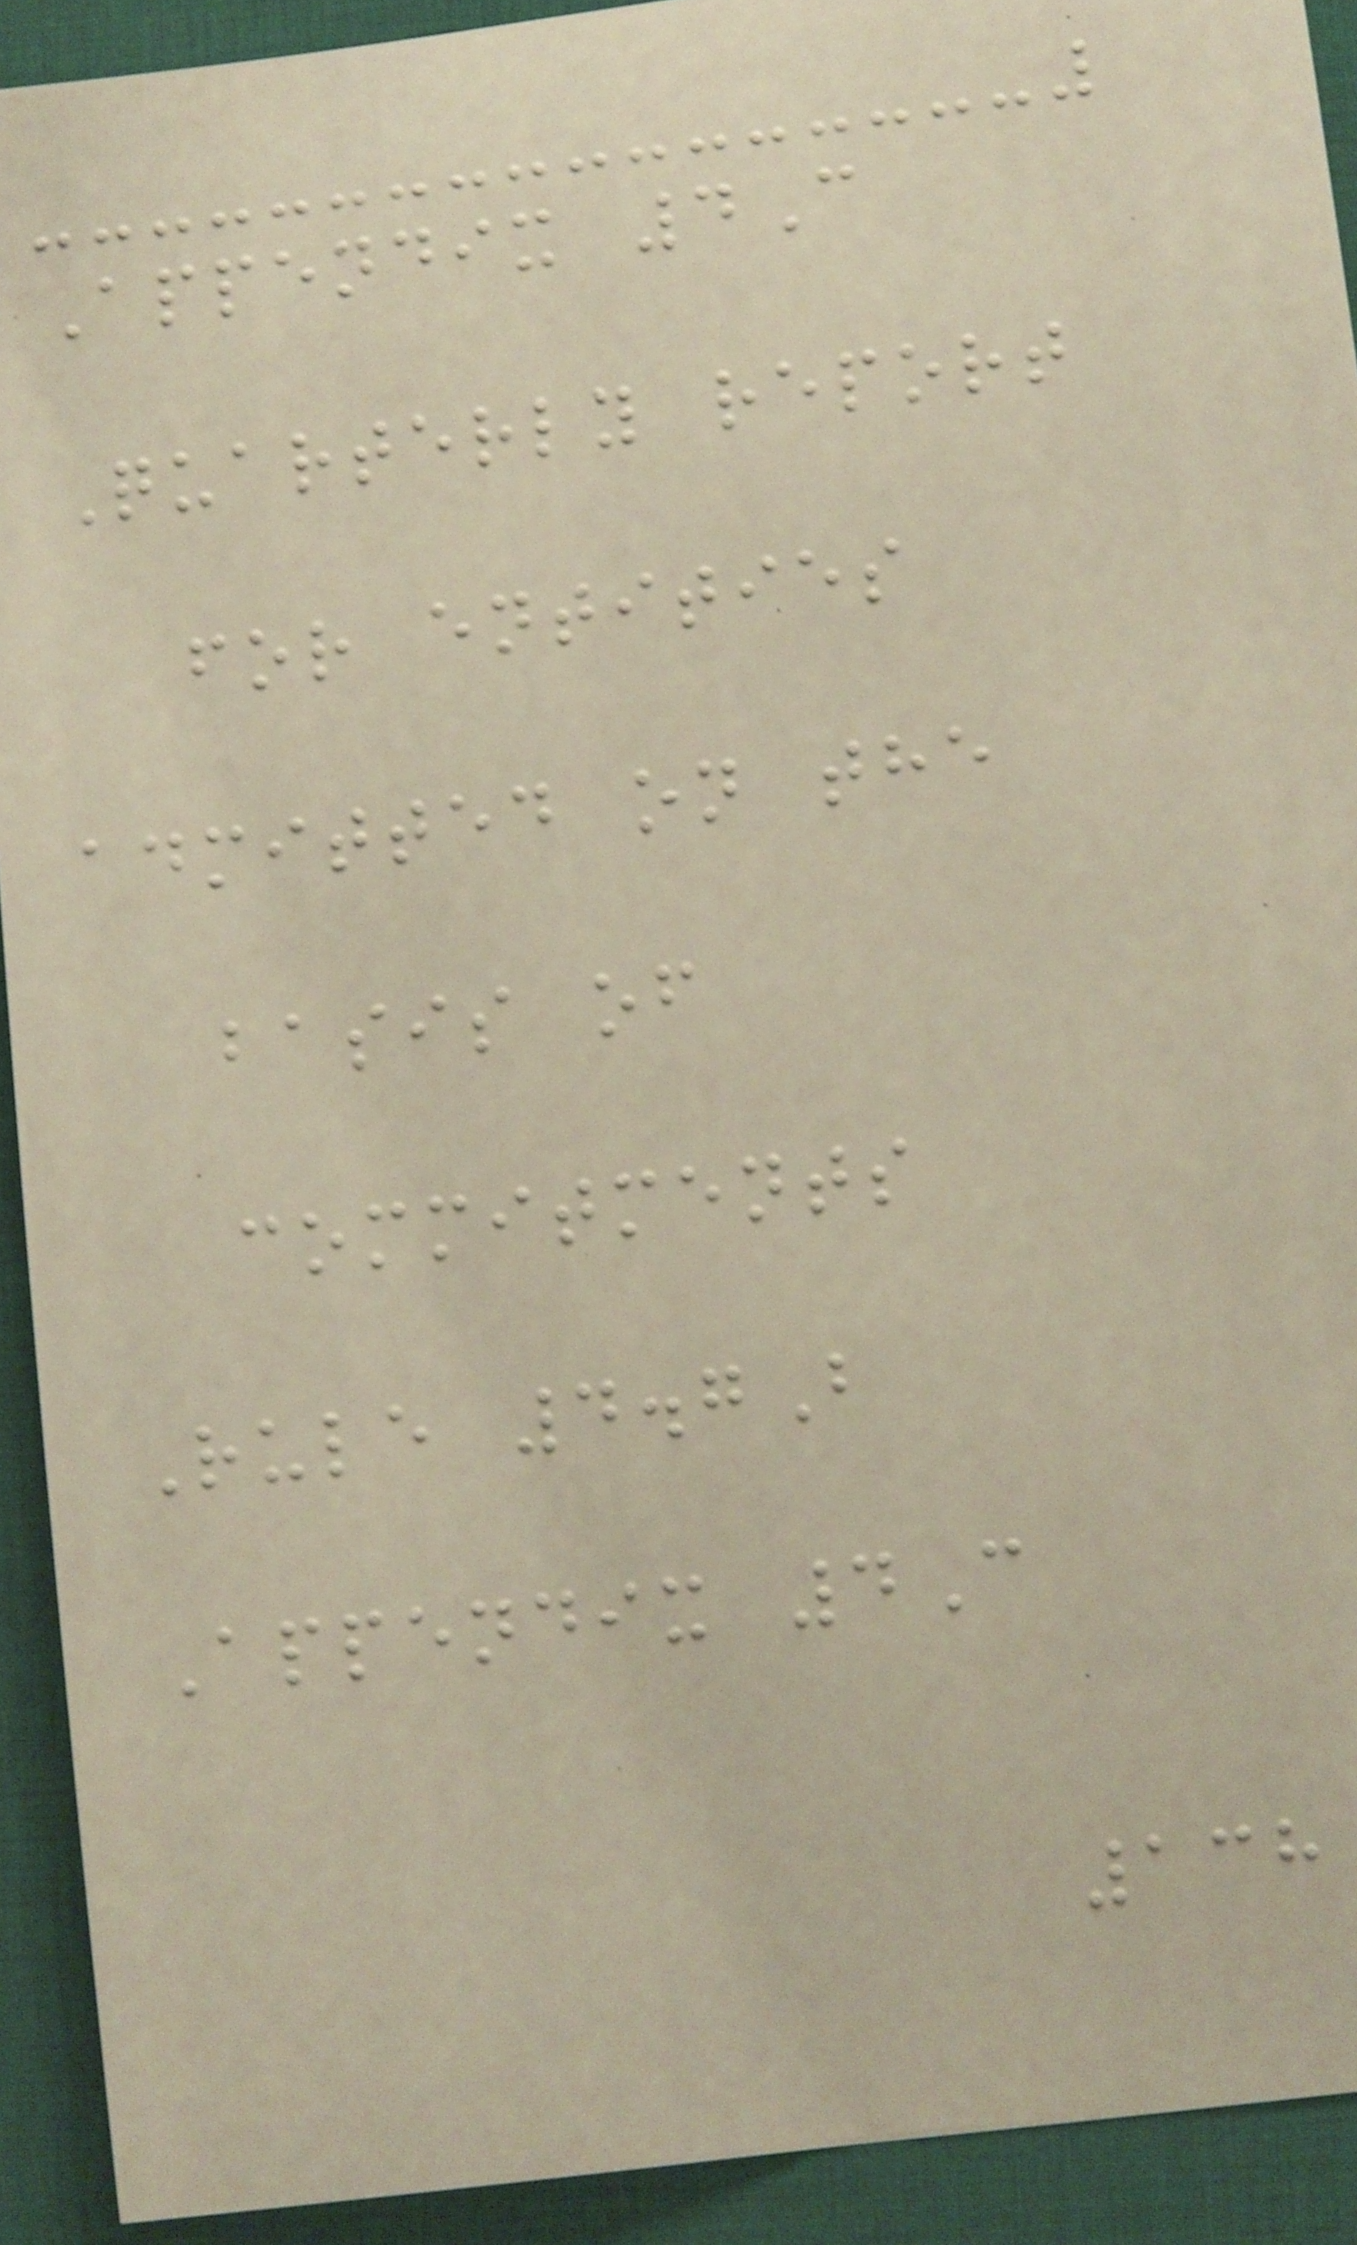Appendix 4C
Quarterly report
for entities
admitted on the
basis of
commitments
Rule 4.7B
Appendix 4C
138
